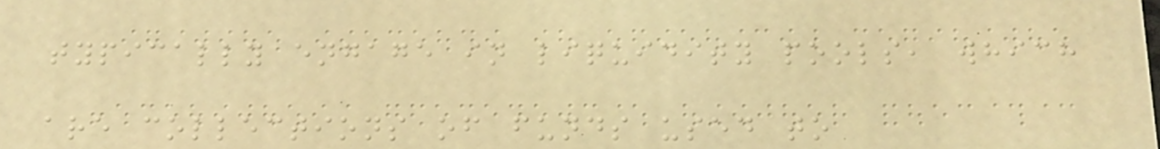typically engage in liquidity pools, which
are collections of funds used to
